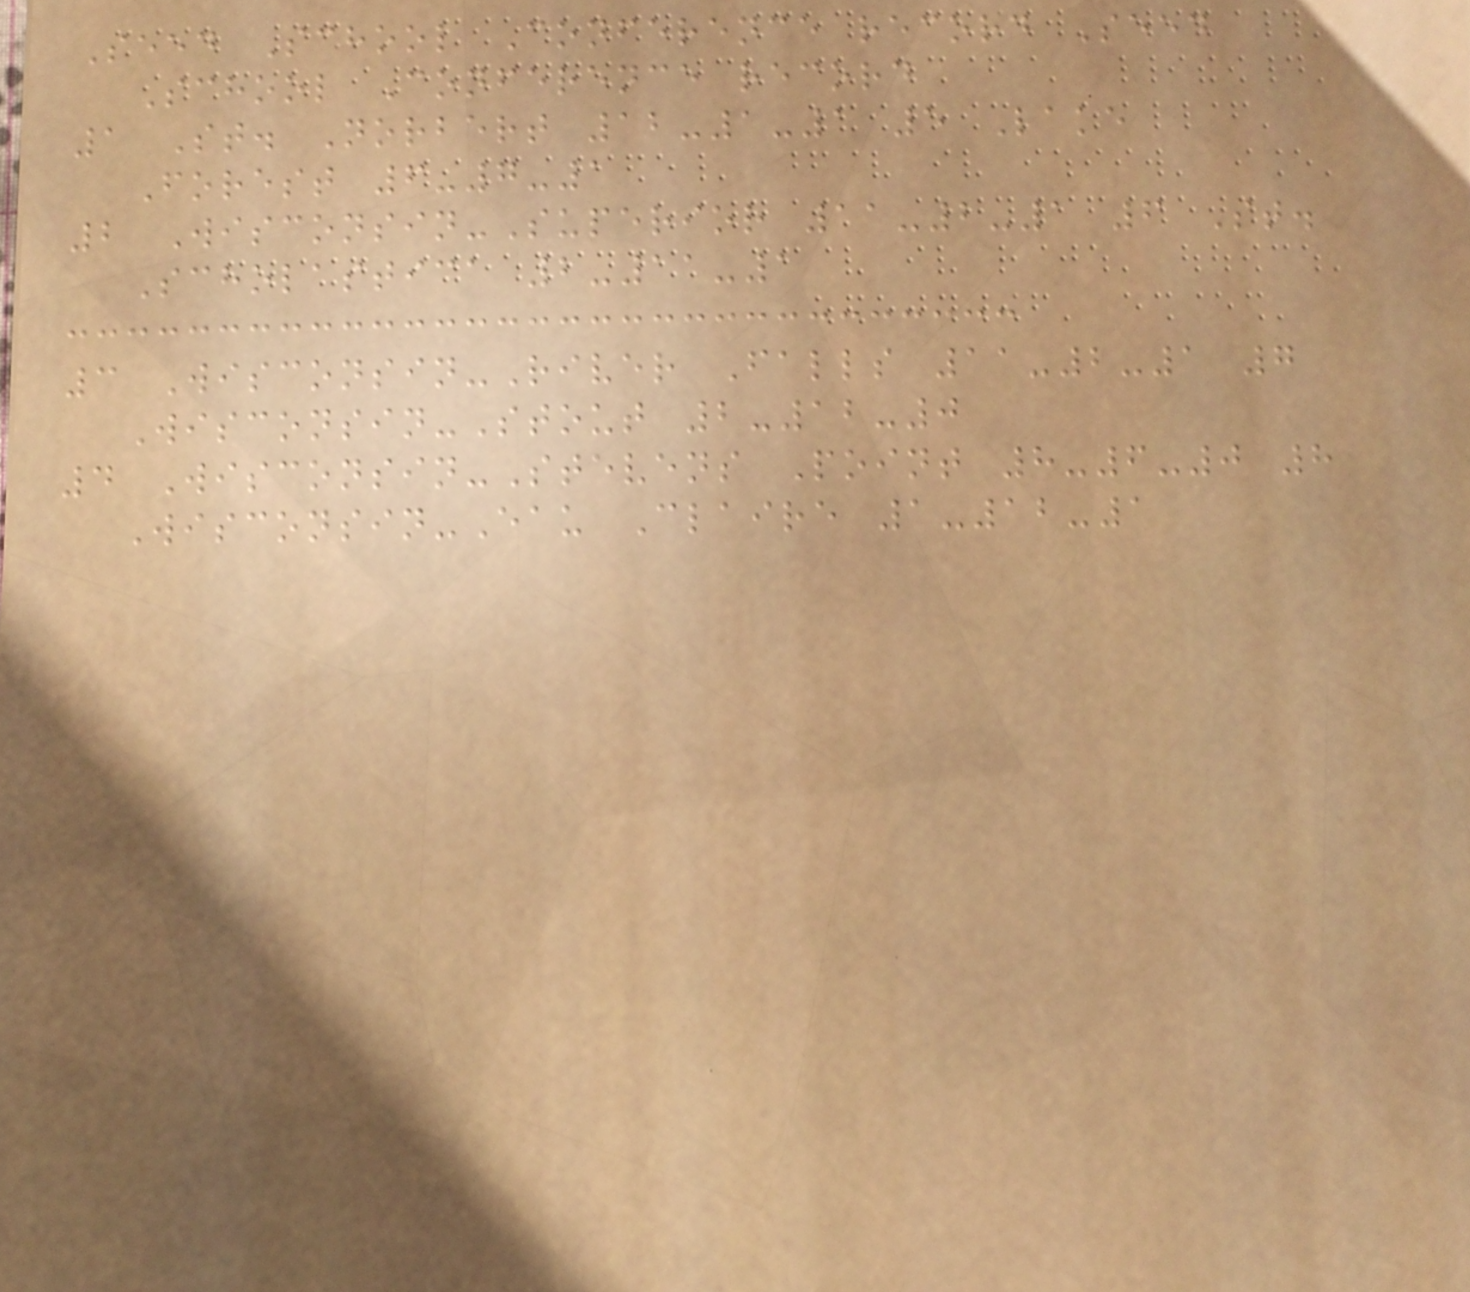Seed School Conference record Seed
School Conference record
1 St. Norbert 12-1-1 5 Lake
Forest 6-7-1
2 Wisconsin-Superior 11-2-1 6 St.
Scholastica 2-11-1
3 Wisconsin-River Falls 11-2-1 7
Wisconsin-Stout 2-12-0
4 Wisconsin-Stevens Point 8-6-0 8
Wisconsin-Eau Claire 1-12-1
